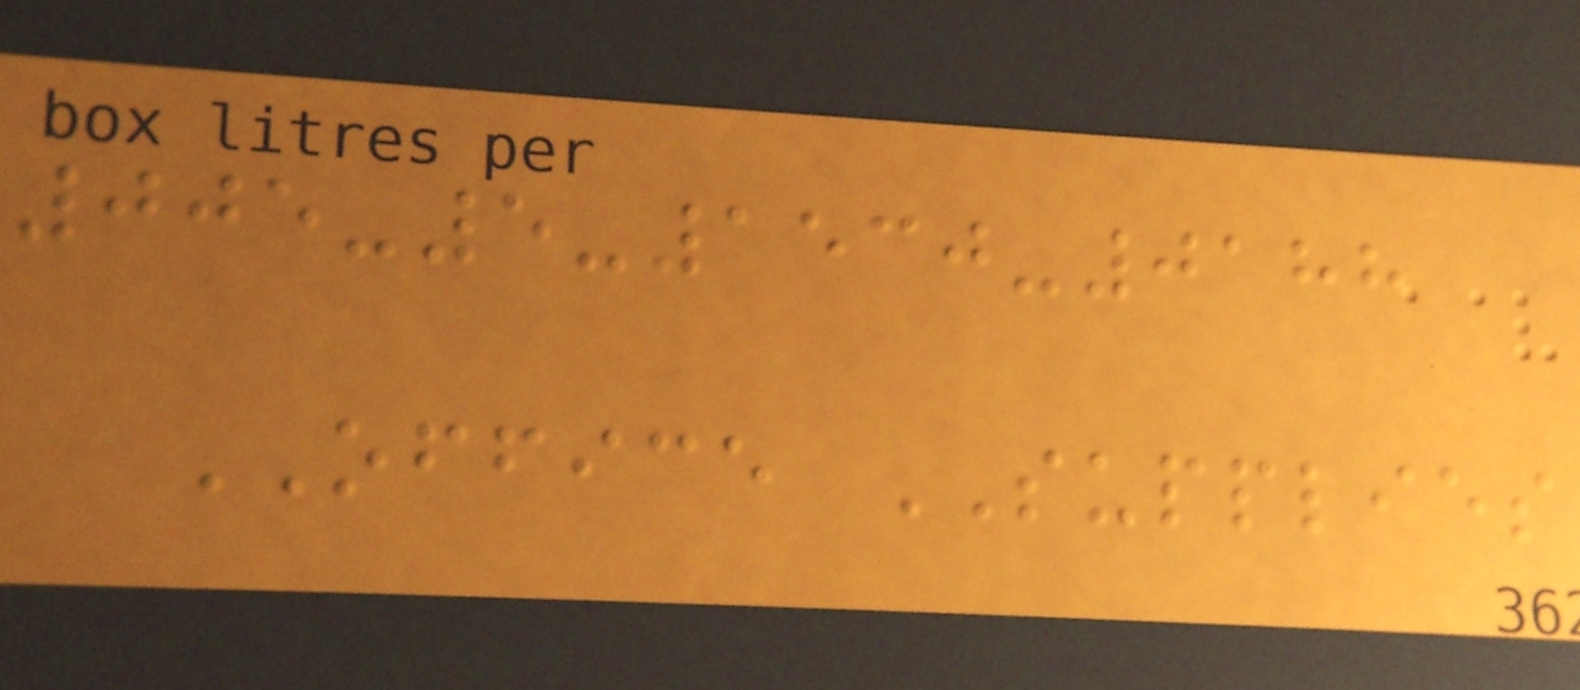005-5-1530-0188
OFFICE SUPPLIES
